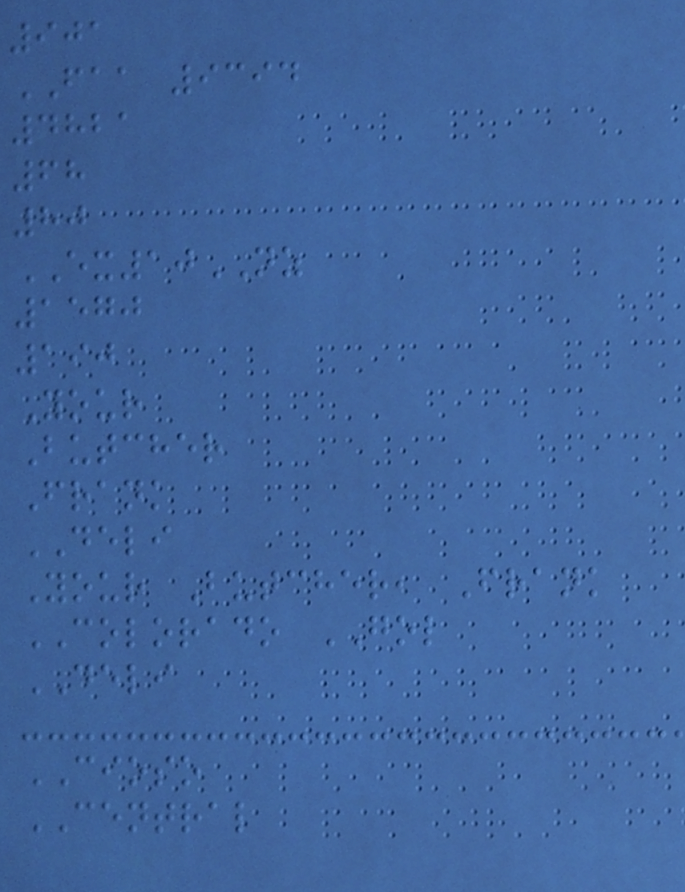901
FAA 9394
4821
68
80
EX10NZ
1570
190
Your
Butcher
Frank
DELI
Your Butcher, Frank
COLORADO GOL
DELI
CIOSO
CENTRAL
